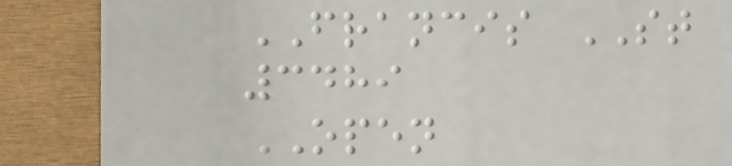FRANCIS ST
3489
OPEN
